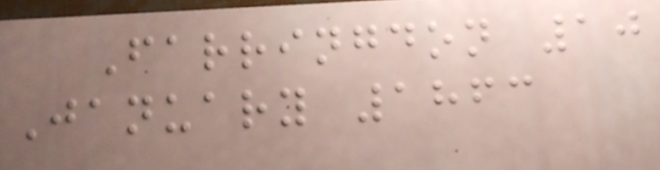Farringdon 10
January 1863
